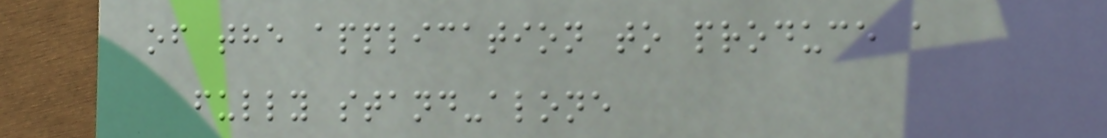of the application to produce a
fully stand-alone
